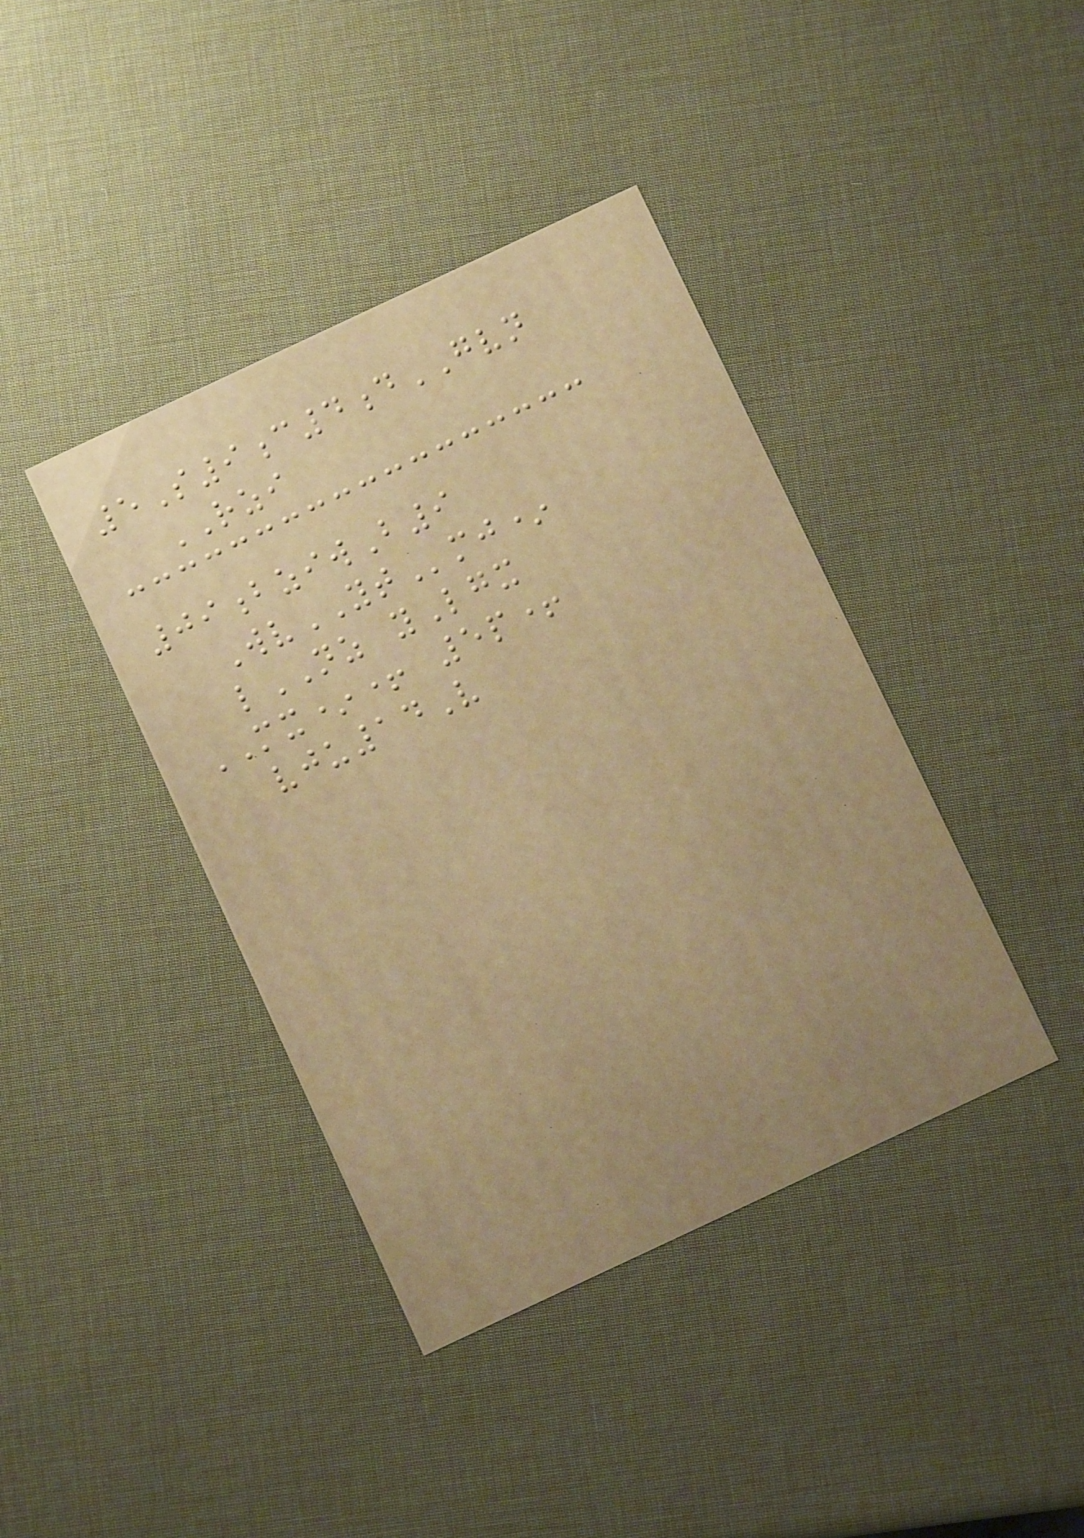5S9c4dGVN
RZI
09bziwB9
WvYTmj*
lNZ yLgx
MX*+ 5p+
vju14V
